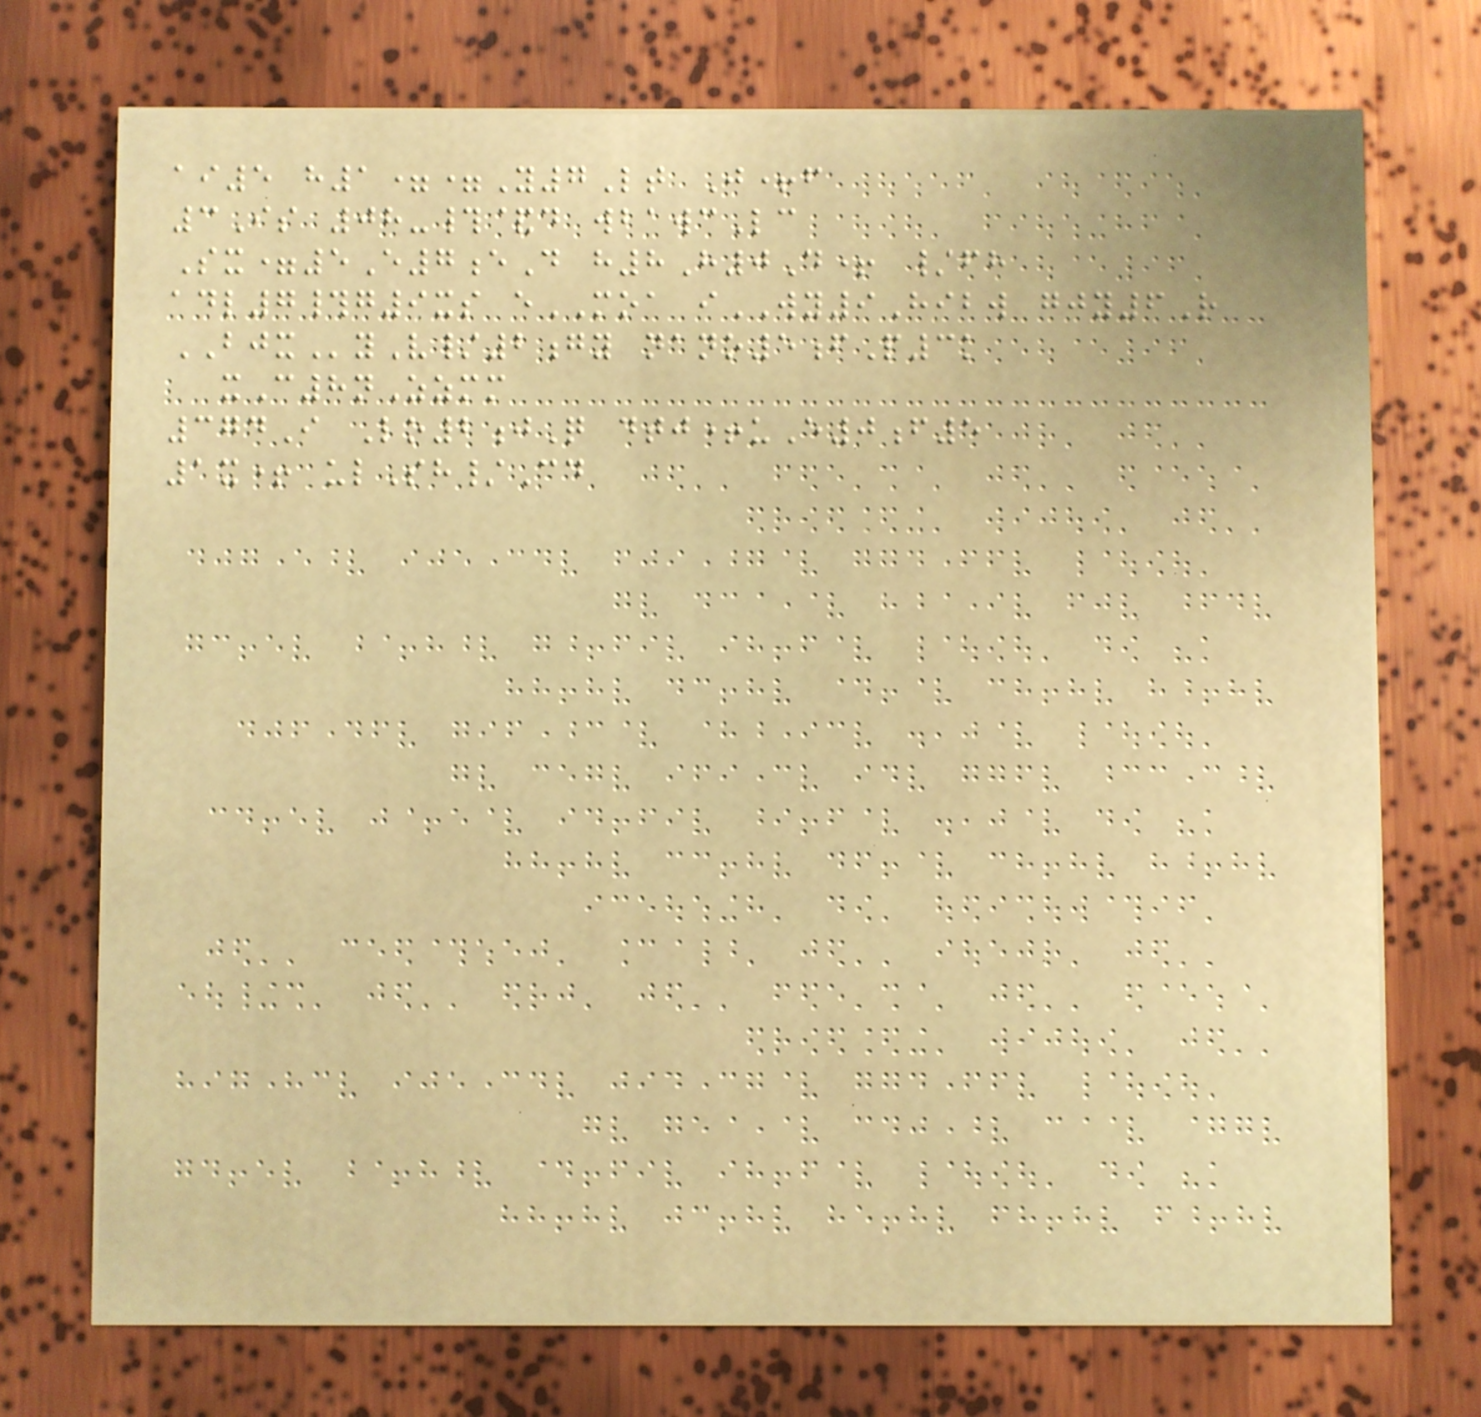ai5 h1==Y7Lt J+f
3Is 08-#&d wbawcLc
Sx=5E7eD h8H0D+ /fh
adl7#g9xs eMOA iWY9Hibw gjy6R
BJXyV/2gy nano5fP3k
xC8nZzmm
374I Lo2jQ dtj+uE0f5
1x+ ulSh/Cd
